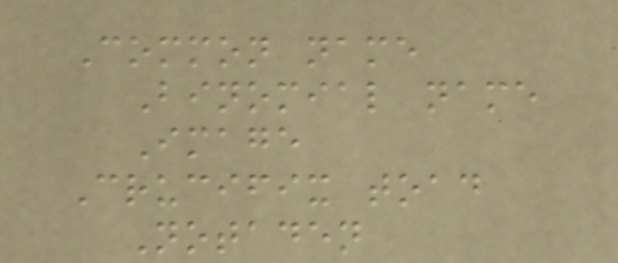Common name
Binomial name
Image
Crucifix toad
Notaden
